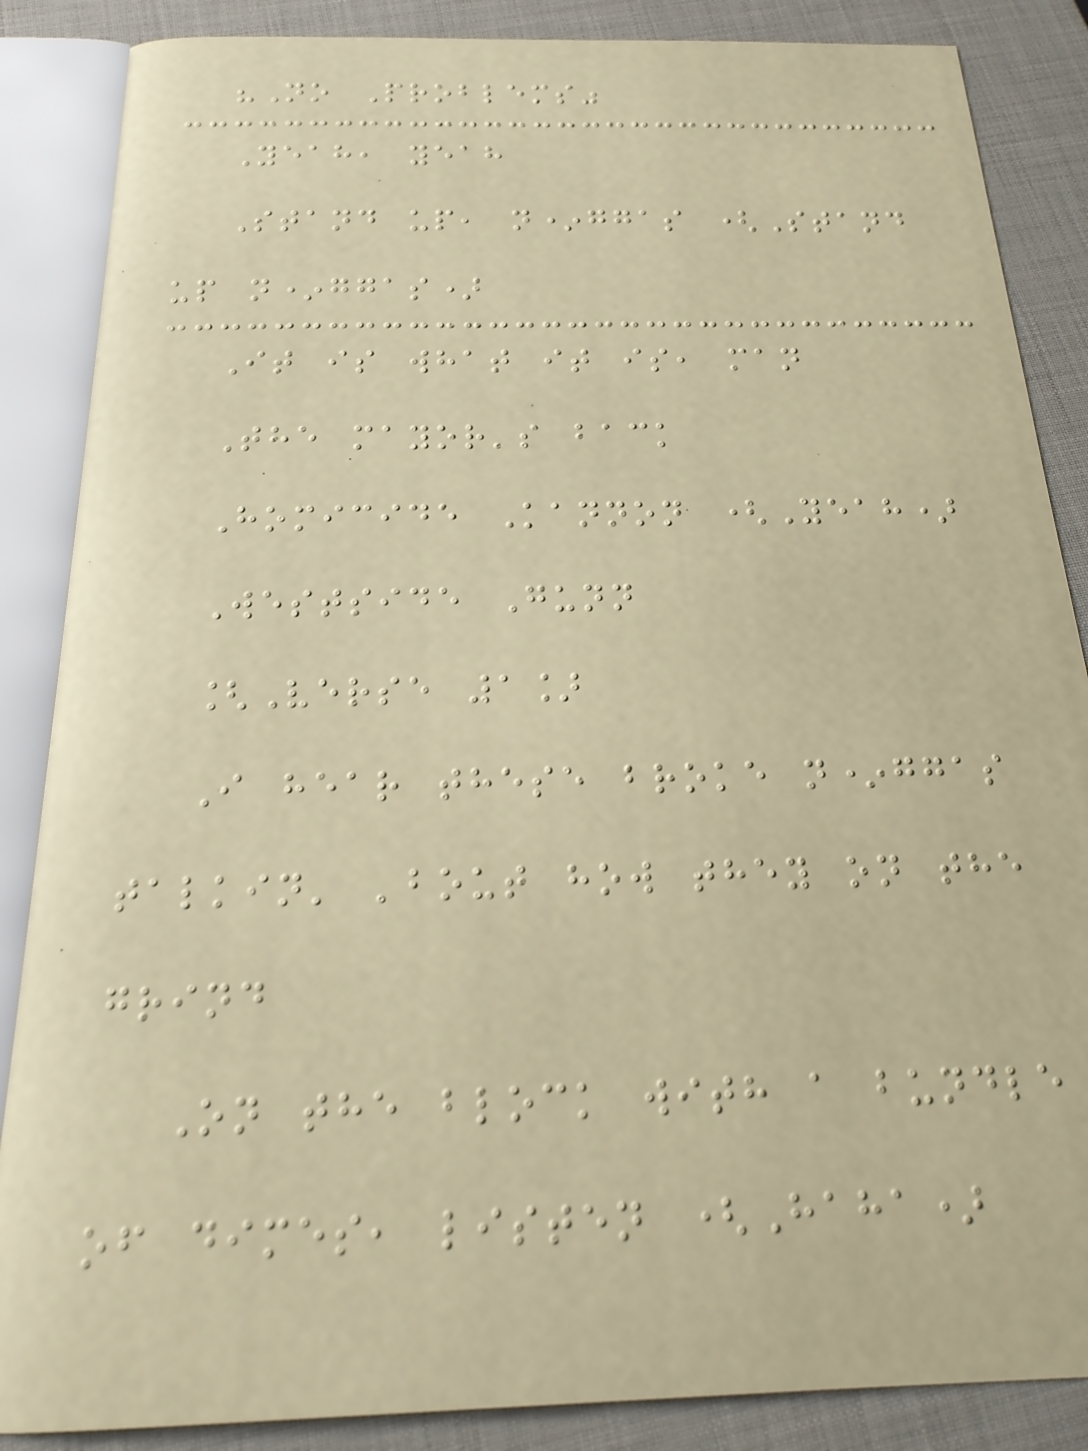"No Problems"
Yeah, yeah
Stand up, n*ggas (Stand
up n*ggas)
It is what it is, man
The mayor's back
Homicide Kannon (Yeah)
Westside Gunn
[Verse 1]
I hear these broke n*ggas
talkin' 'bout how they on the
grind
On the block with a bundle
of dimes, listen (Haha)
